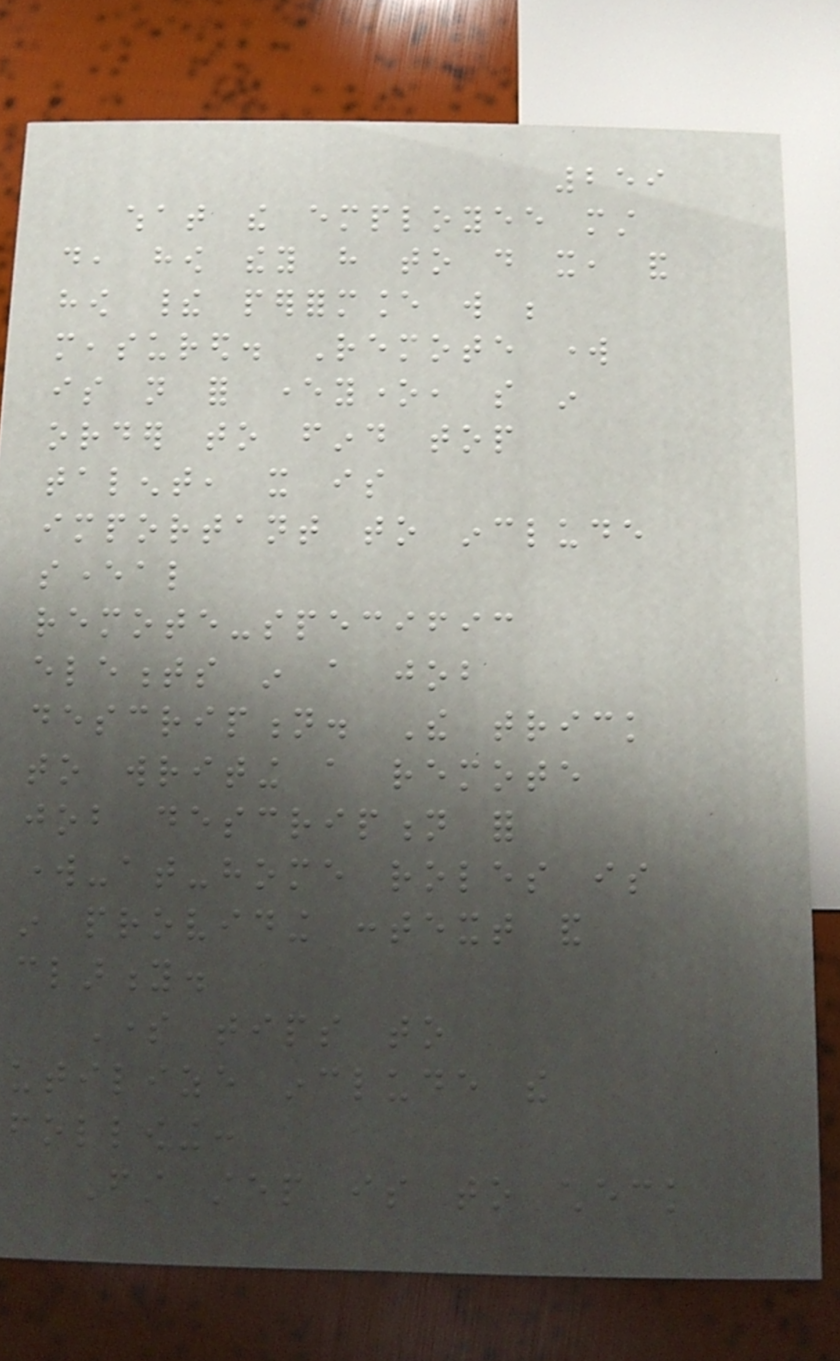259
what the employee must
do, how they have to do it, and
how their performance will be
measured. Remote work
is not for everyone, so in
order to find top
talent, it is
important to include
several
remote-specific
elements in a job
description. The trick
to writing a remote
job description for
work-at-home roles is
in providing context and
clarity.
Some tips to
utilize include the
following:
First step is to check
